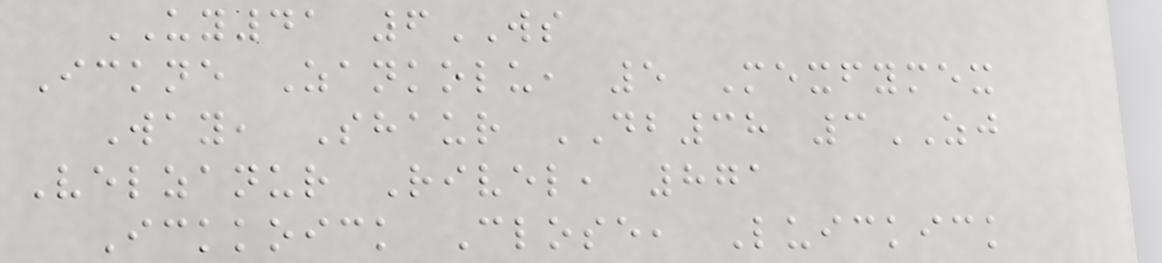UY41 6WS
Ickne Zankolu, 5 Mexfymex
Way, Shaur DB38 3ZJ
Velzanur Rivel, 871
Ickkoick Close, Luickick
